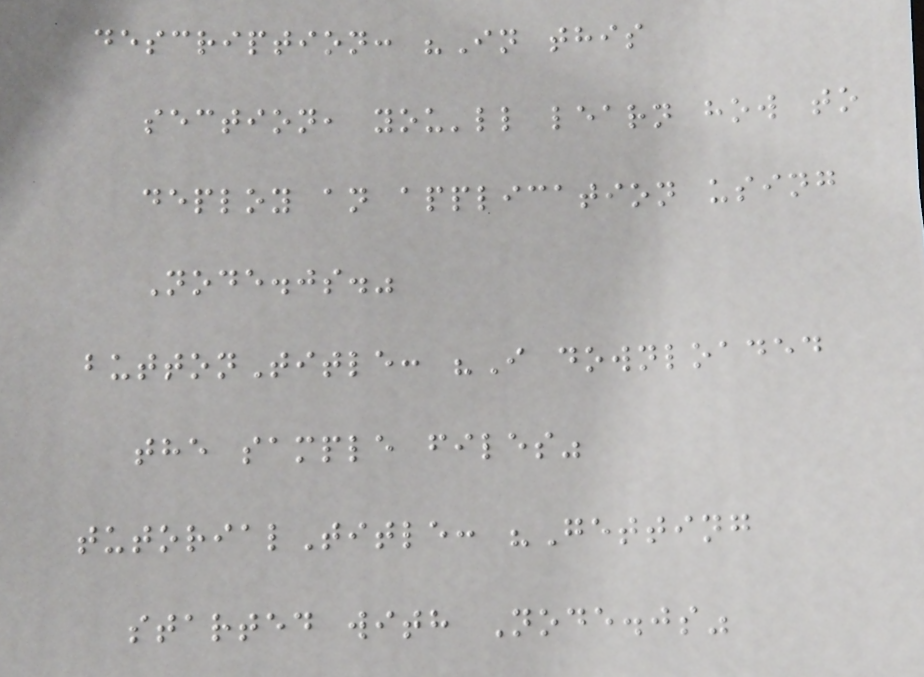description: "In this
section, you'll learn how to
deploy an application using
Node.js."
buttonTitle: "I downloaded
the sample files"
tutorialTitle: "Getting
started with Node.js"
